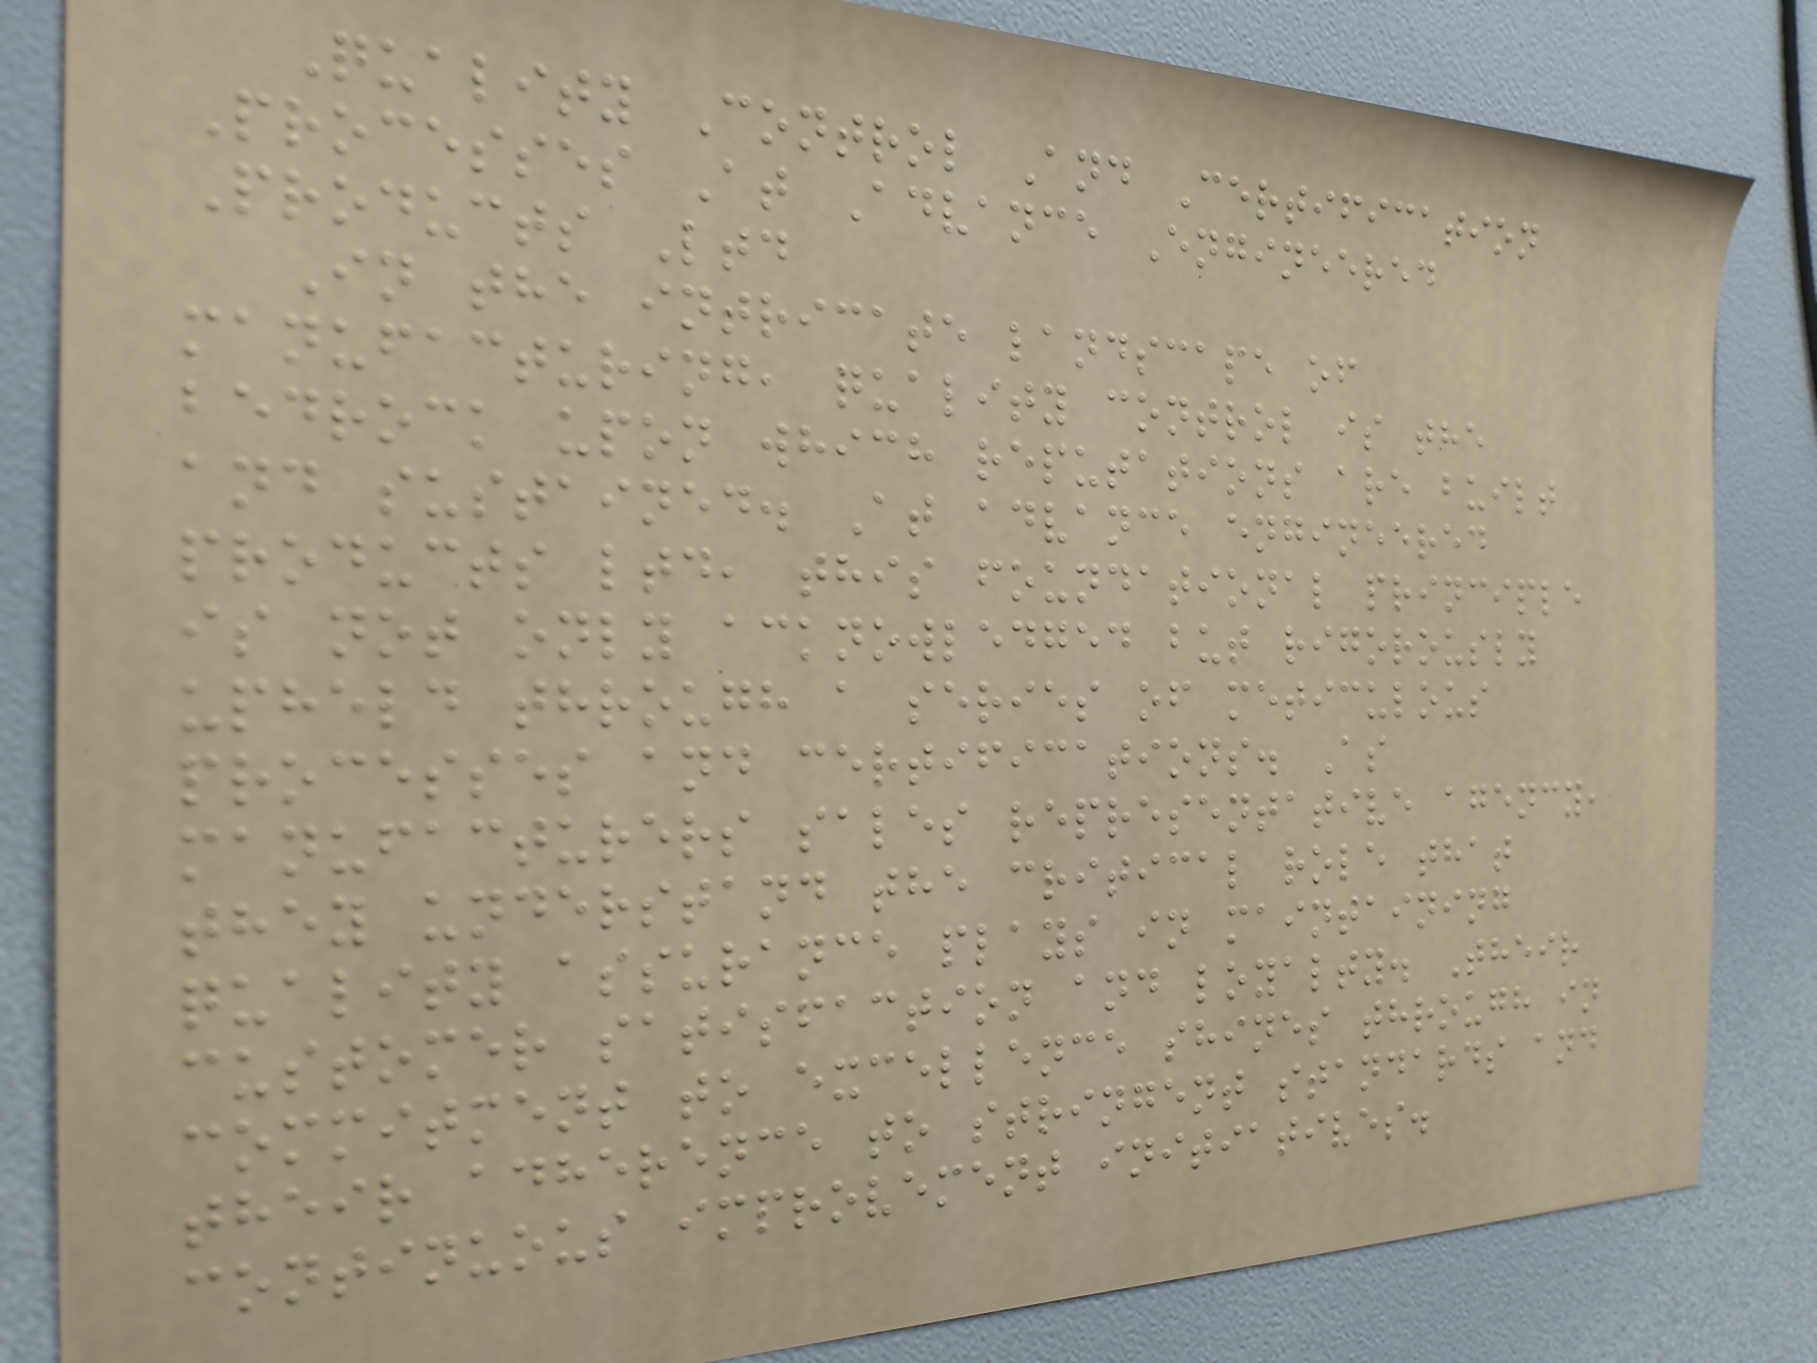Quality Control And Certification
Processes At Advance Engineered
Products Ltd
In the intricate landscape of
manufacturing, quality control is the
bedrock upon which reputations are built
and sustained. At advance engineered
products ltd, this foundational principle
is not only acknowledged but rigorously
upheld through a series of meticulous
processes and certifications. As
manufacturers sales representative agency,
they understand the critical role that
quality assurance plays in maintaining
customer satisfaction and loyalty. Their
commitment to excellence shines through in
their adherence to stringent standards and
continuous improvement initiatives.
